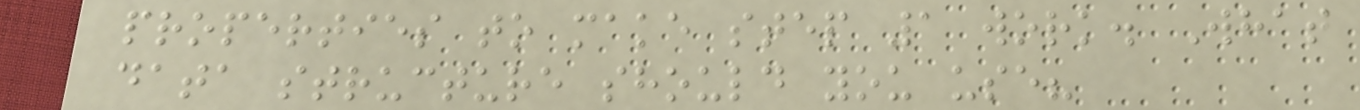properties to make step 1 work. What
data structure should you use?
